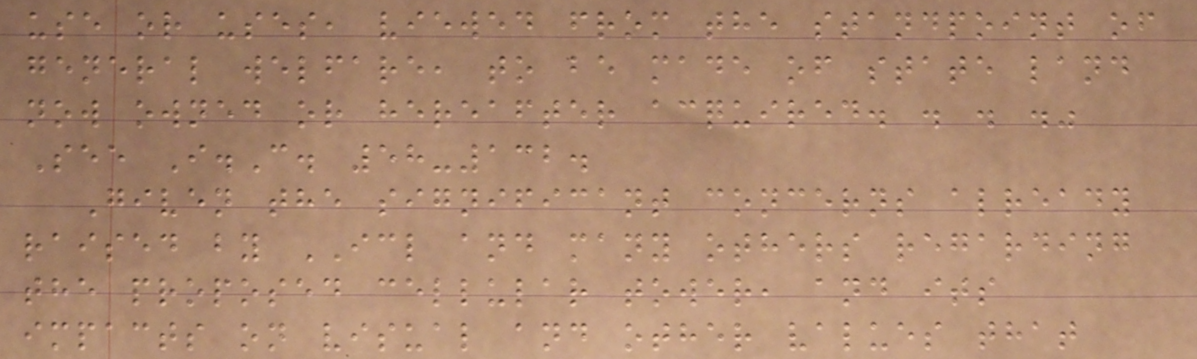use or uses, viewed from the standpoint of
general welfare, to be made of state land
now owned or hereafter acquired. . . ."
See I.C. 58-132.
Given the significant concerns already
raised by ICL and many others regarding
the proposed cellular tower, and its
impacts on visual and other values that
